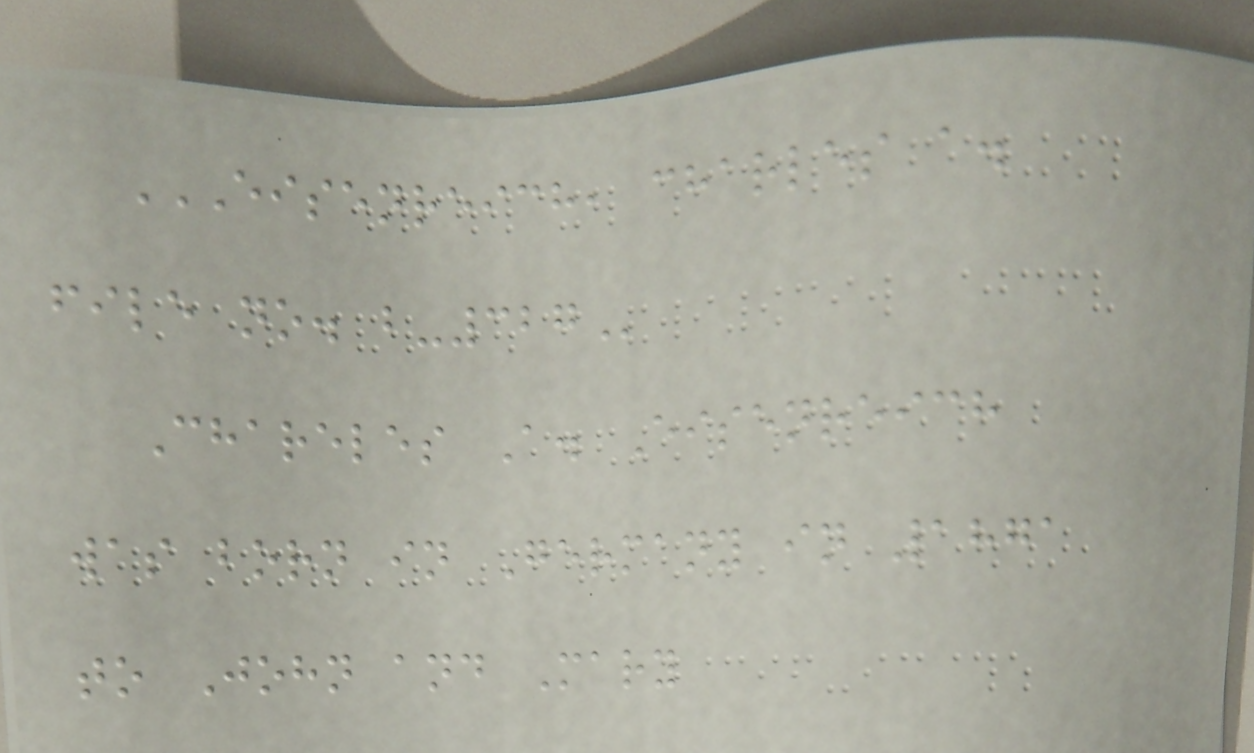EISENREICH, CHARLES A.
FILE NO. B-327
Chareles A. Eisenreich
was born in Germany in 1871
to John and Mary
